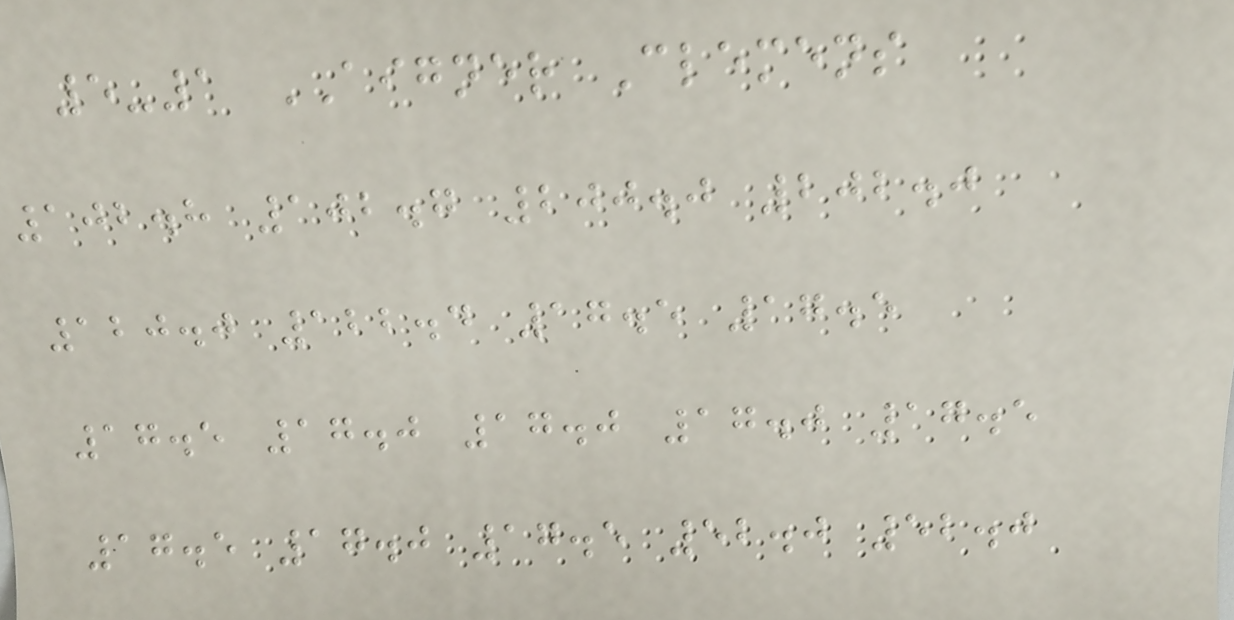5-1 AIGNER Clemens
102.8 102.7 200.0 202.0
120.0 122.4 17.5 17.5
17.5 17.0 17.0 17.0 17.5
17.5 17.0 17.5 52.0 52.0
